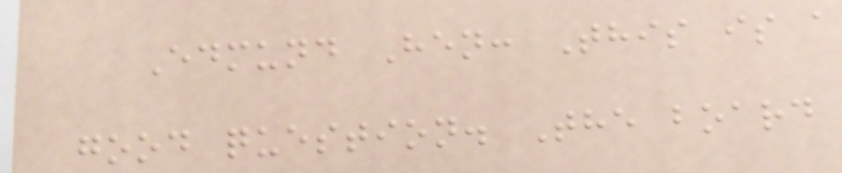Edmund Hen: This is a
good question. The board
